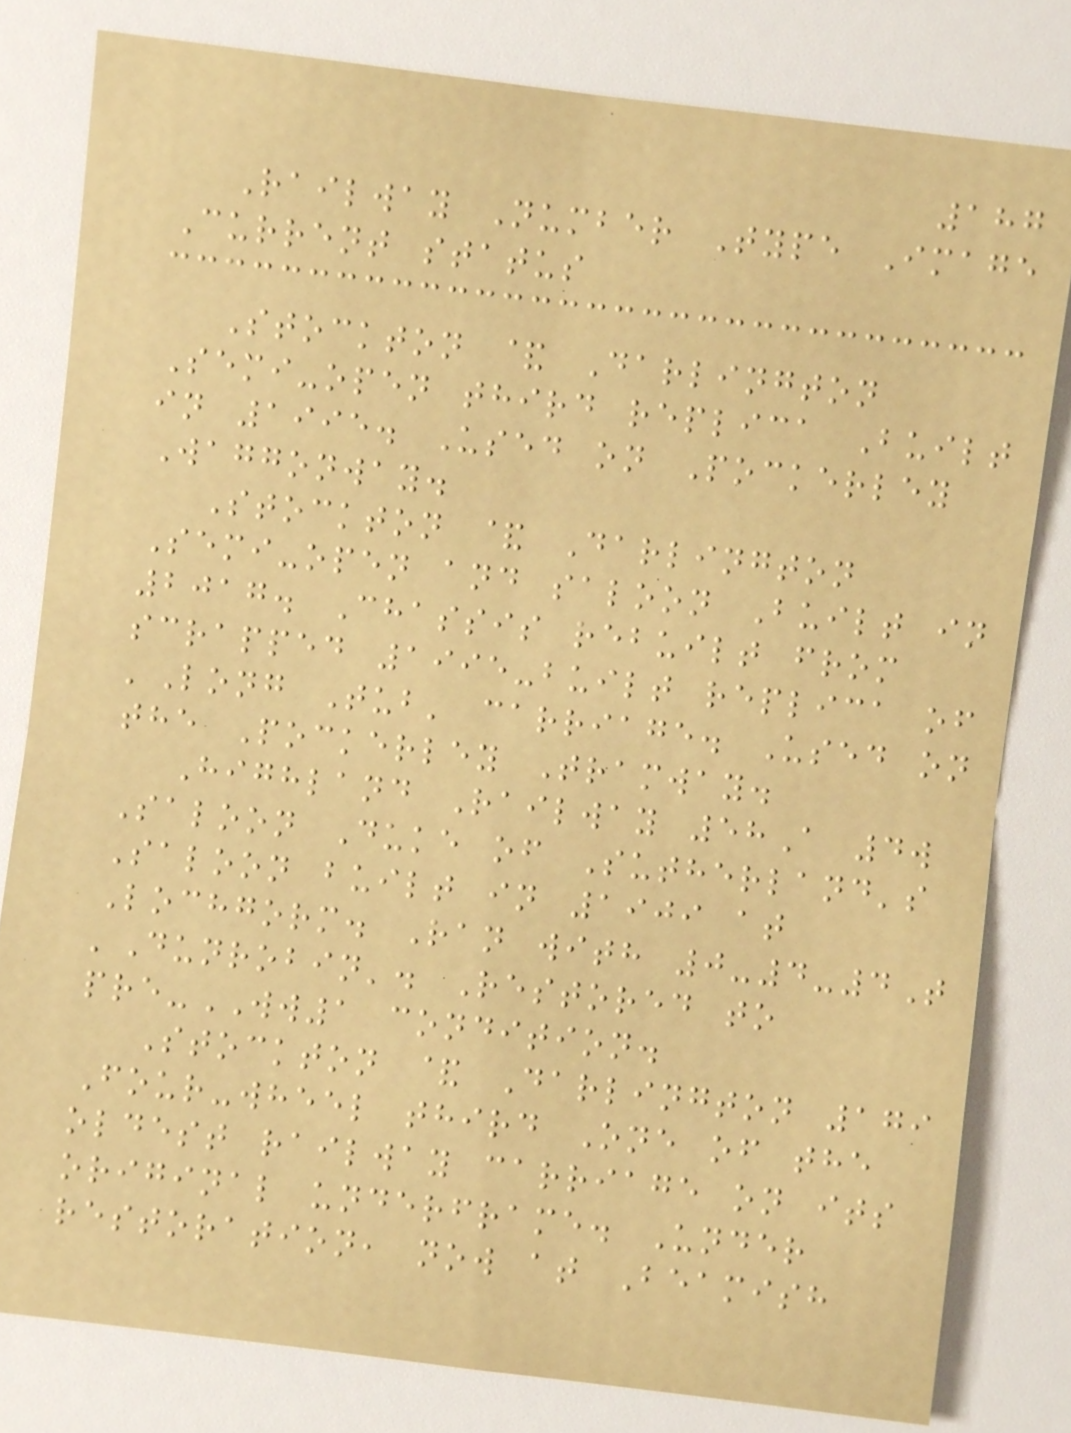187
Railway Number Type Image
Current status
Stockton & Darlington
Semi-open third replica Built
in 1995. Used on Pockerley
Waggonway.
Stockton & Darlington
Semi-open and saloon Built in
2017. Chassis rebuilt from
scrapped 1995-built replica of
'Long Tub' carriage. Used on
the Pockerley Tramway.
Highland Railway 58A 4w
Saloon Duke of Sutherland's
Saloon built in 1909 at
Lochgorm. Ran with 0-4-4T
'Dunrobin'. Restored to
pre-WW1 condition.
Stockton & Darlington 179
Four-wheel third One of the
oldest railway carriage on its
original underframe. Under
restoration, now at Beamish
